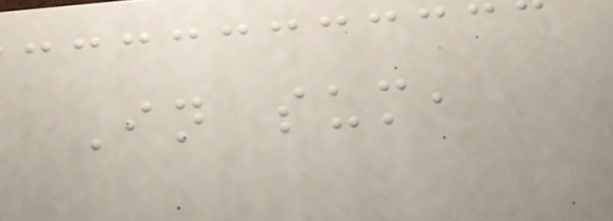In sum,
